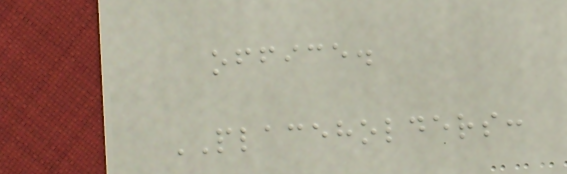office.
PLACEHOLDERS:
